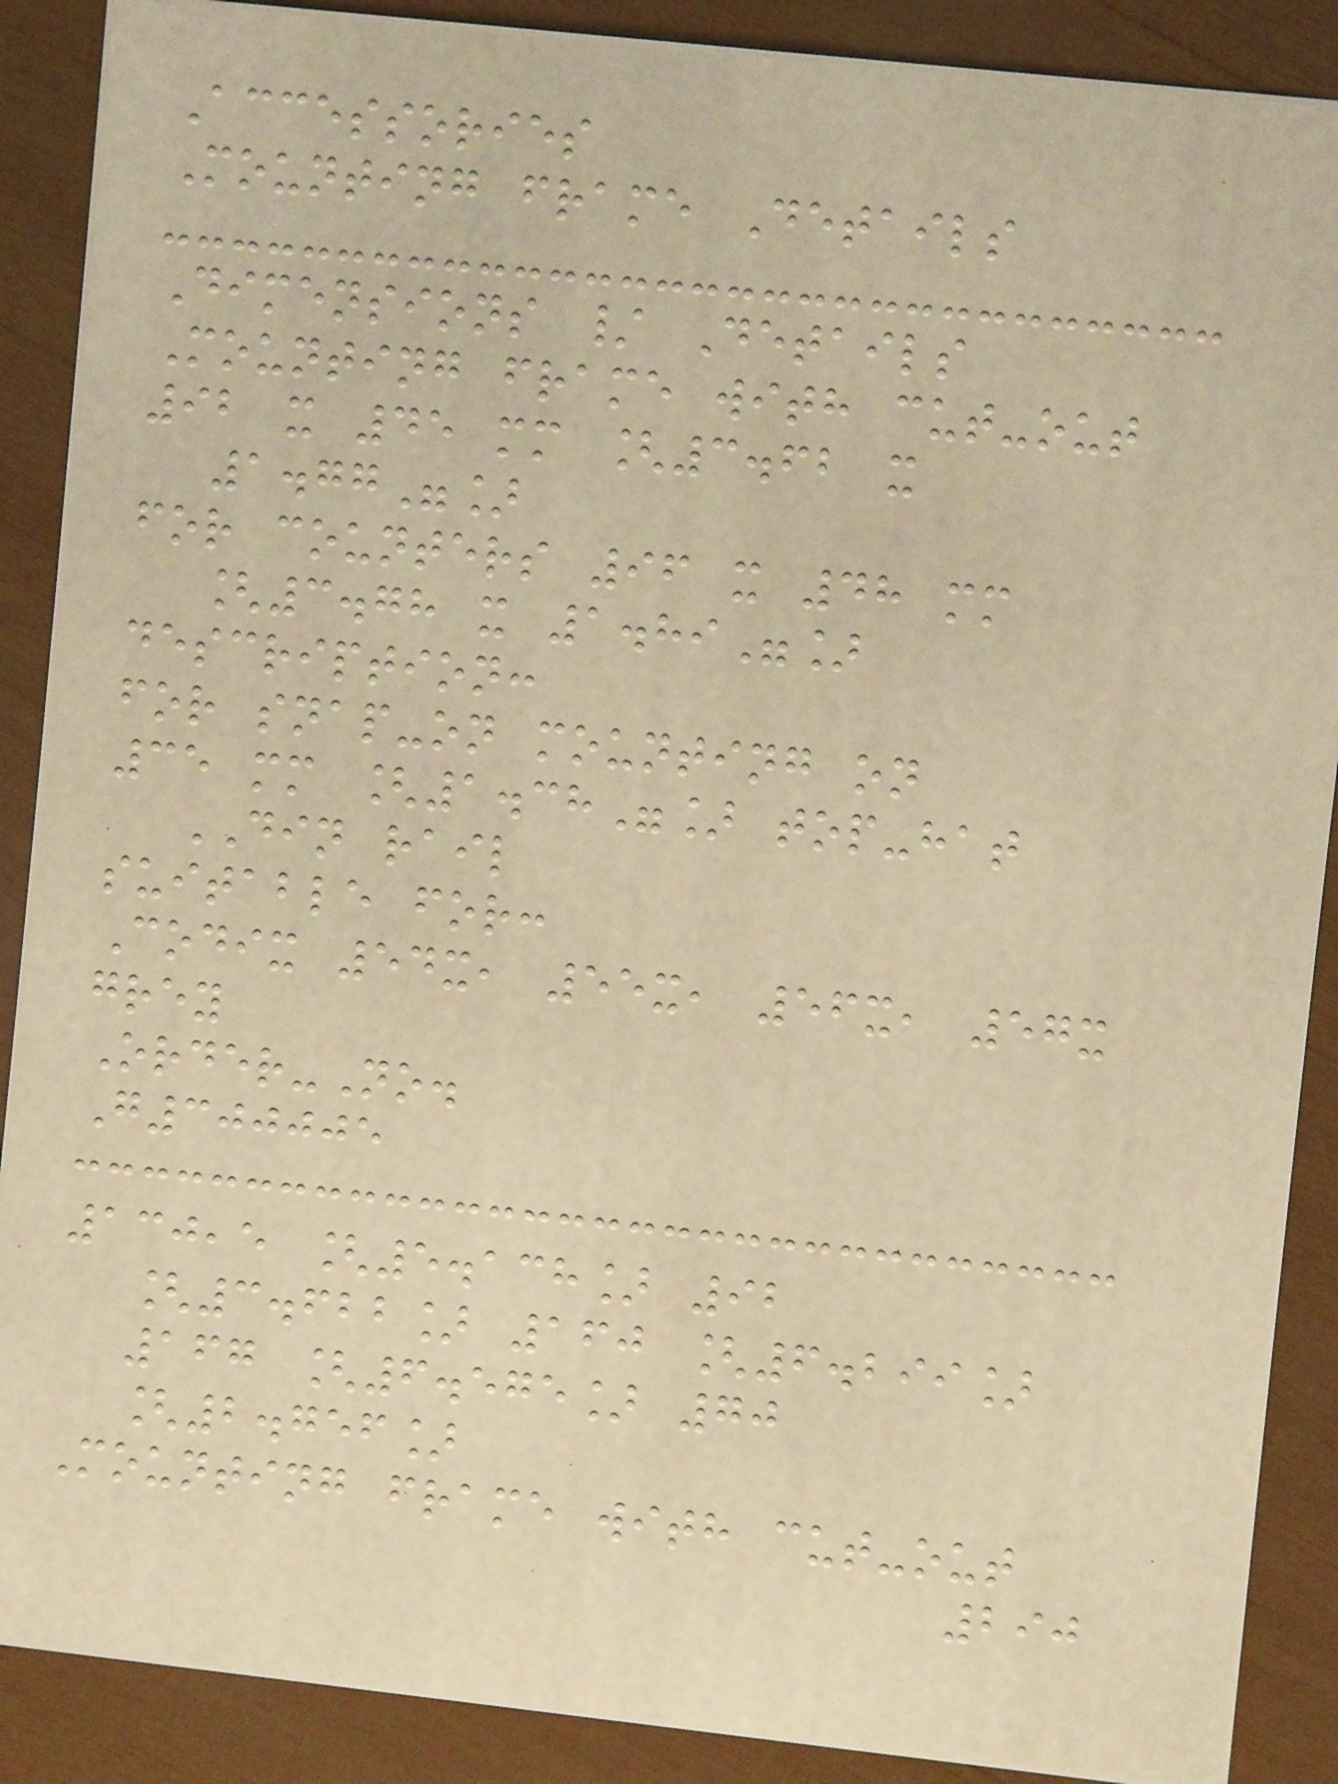Accessories
Mounting frame Details
Dimensions / Details
Mounting frame with cut-out
92 x 45 mm [3.62 x
1.77"]
for counters 96 x 48 mm
[3.78 x 1.89"]
description:
for snap-on mounting on
35 mm [1.38"] top-hat
DIN rail
suitable for:
Codix 54x, 55x, 56x, 57x
grey
Order-No.
G300005
130,5 [5.138] 92
[3.622] 160 [6.299]
167 [6.575] 70
[2.756]
Mounting frame with cut-out
290
